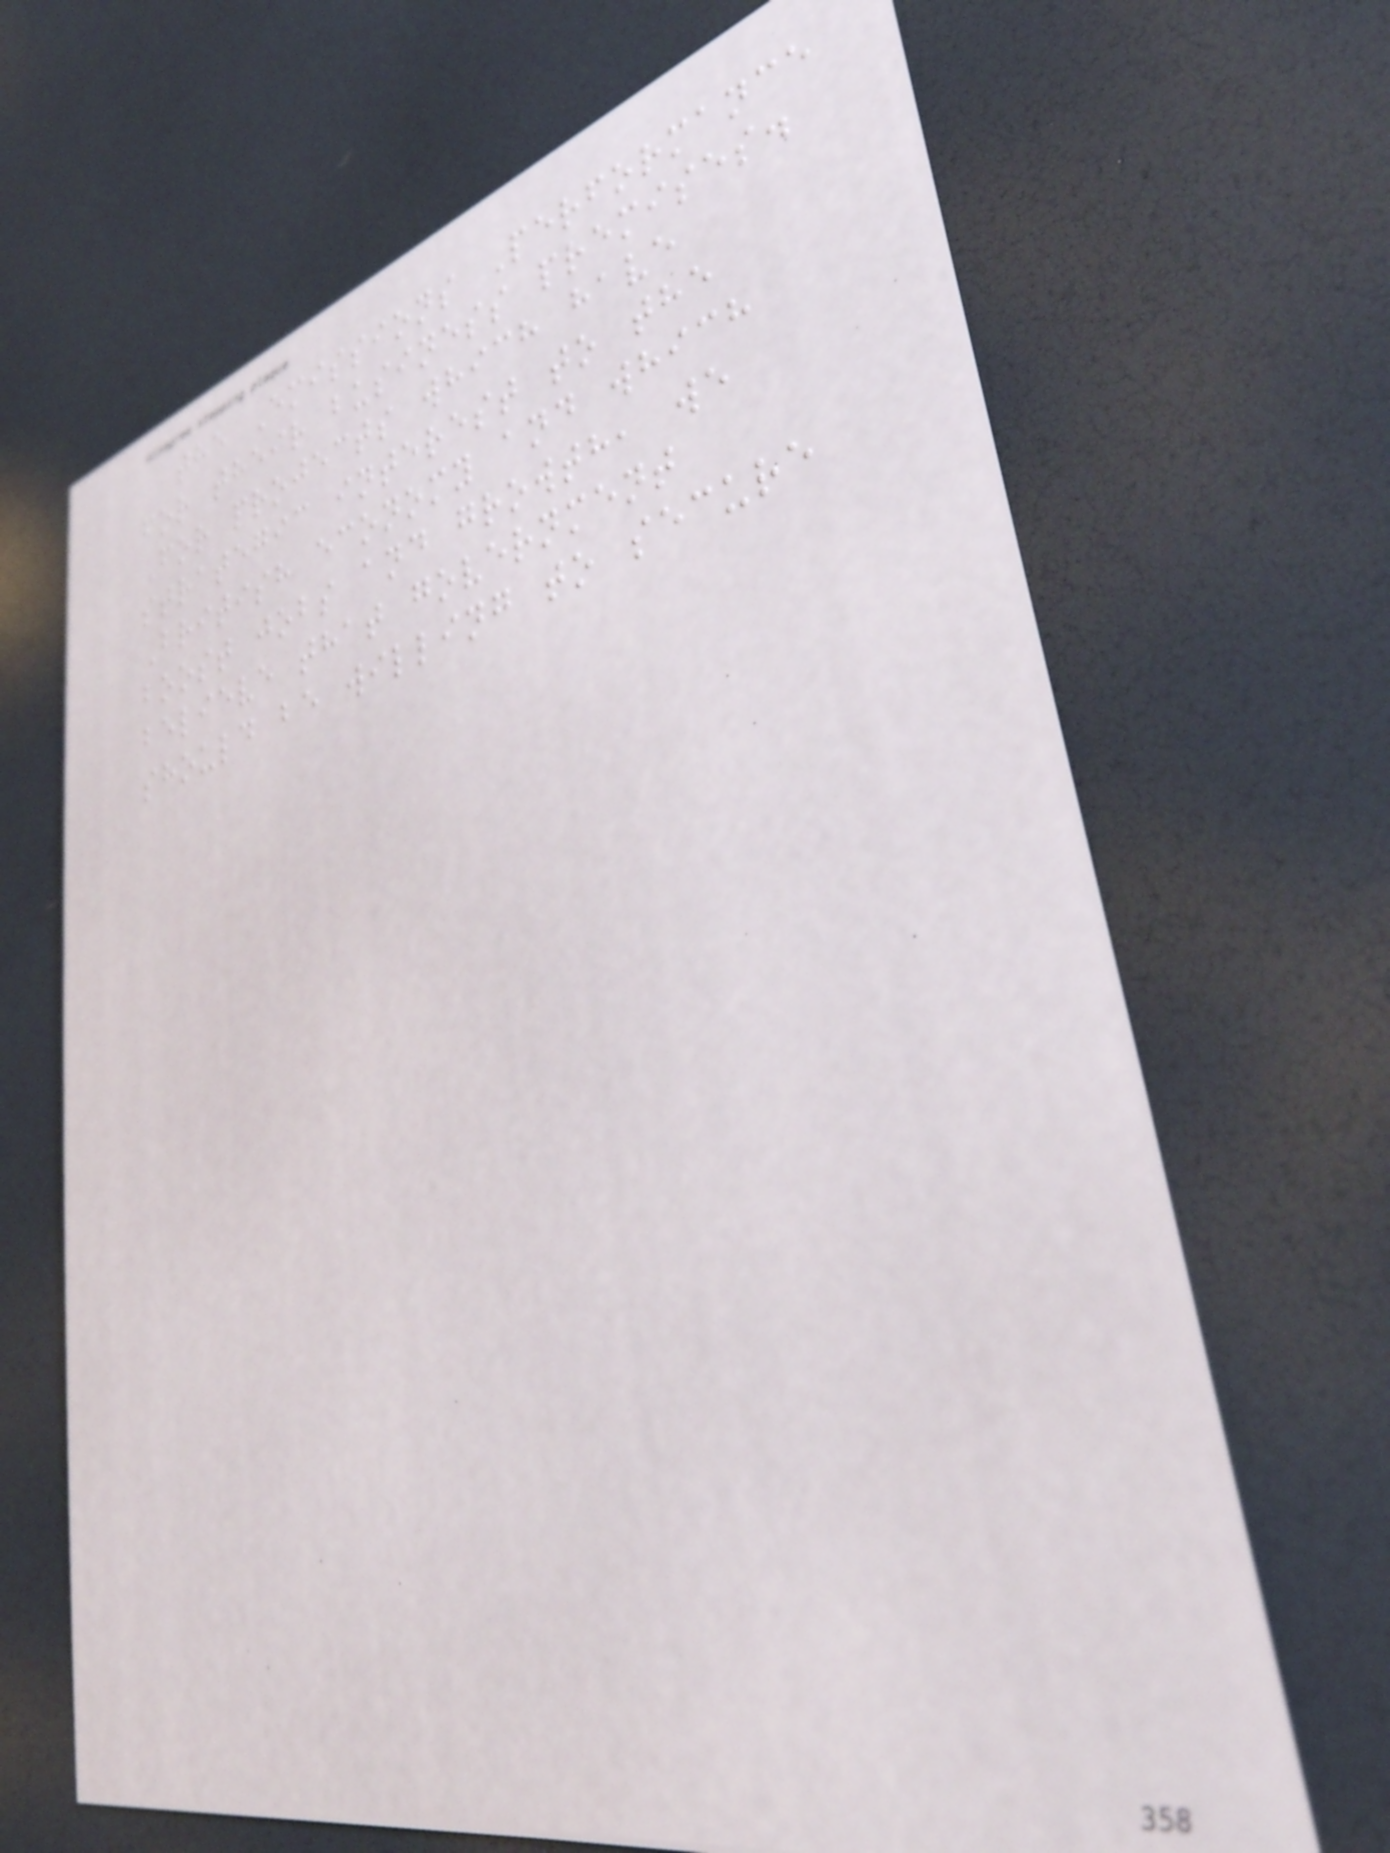the Emissions Performance
for their business premises.
For projects which have
strategic interest to the
British economy and which
boost jobs and growth, we
believe that government
should be willing to secure
